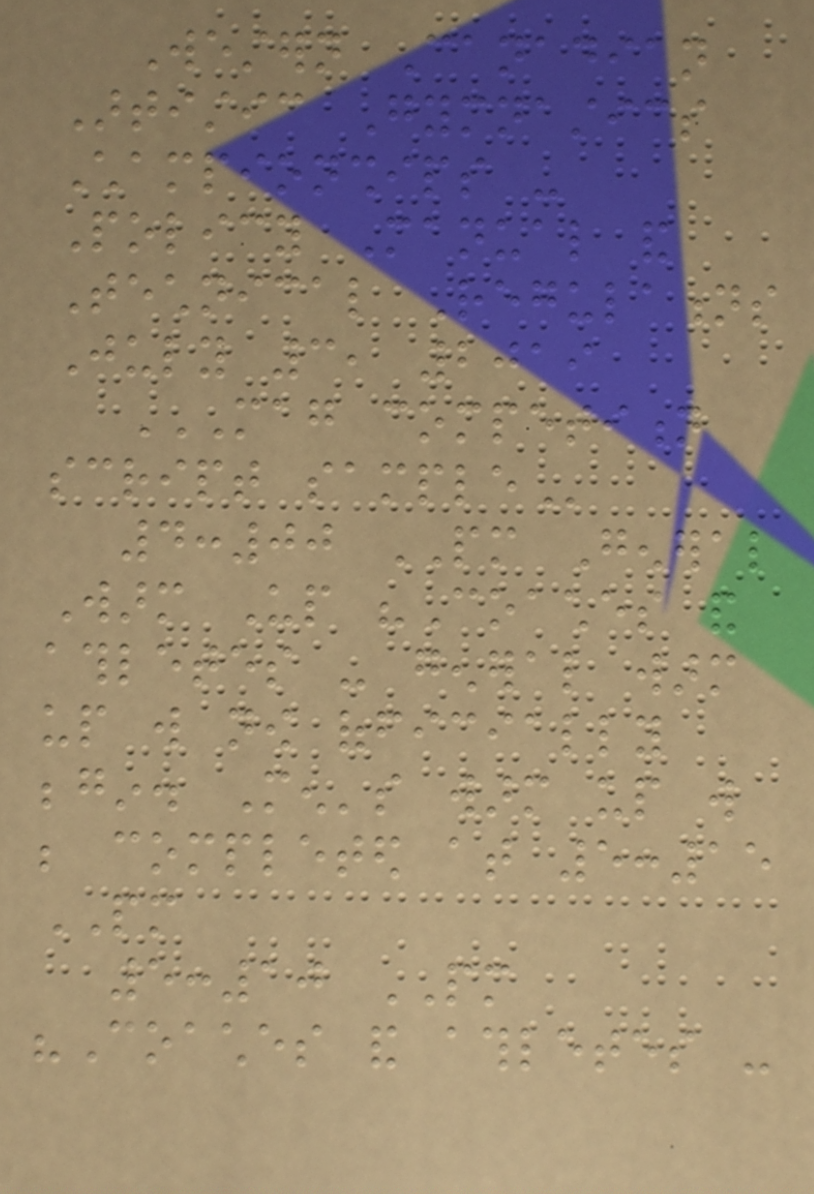Western Canadian
Artistic Gymnastics
Championships -
Policy Manual and
Technical Regulations
July 3, 2019
MAG COMPETITION
SCRIPT SAMPLE
4:00 PM General
Warm Up "Coaches and
athletes - general warm
up will now officially
begin. Men's warm up will
be completed at 5:15
PM
5:10 PM
"Coaches and athletes -
